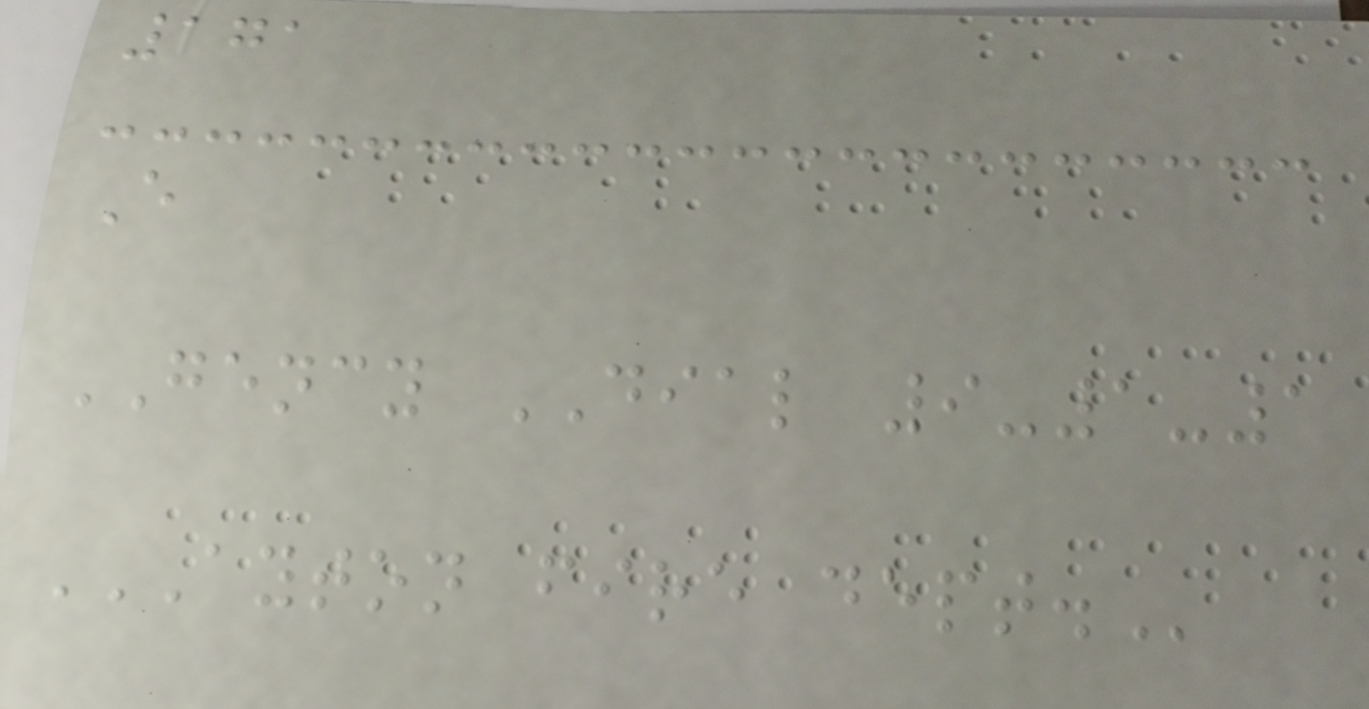171
E
GENCY DIAL 9-1-1
AYTON FIRE DEPT.
